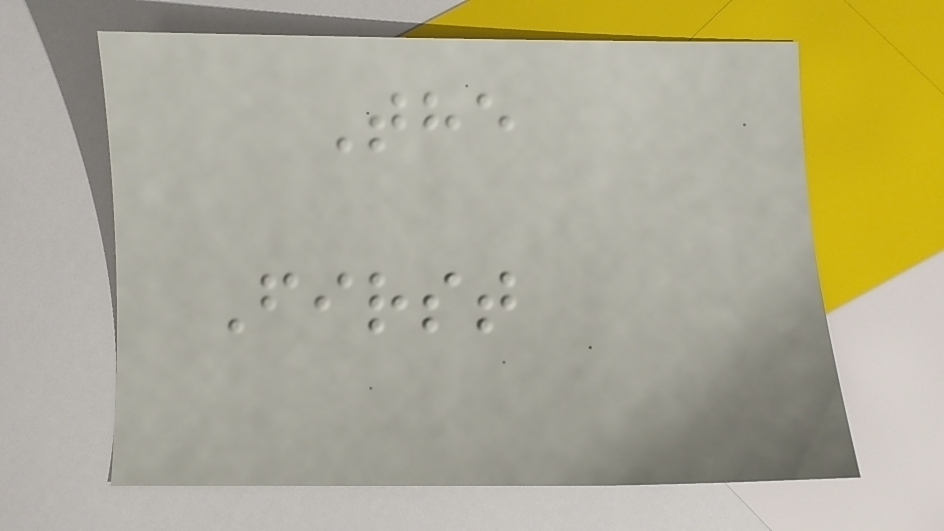The
First
